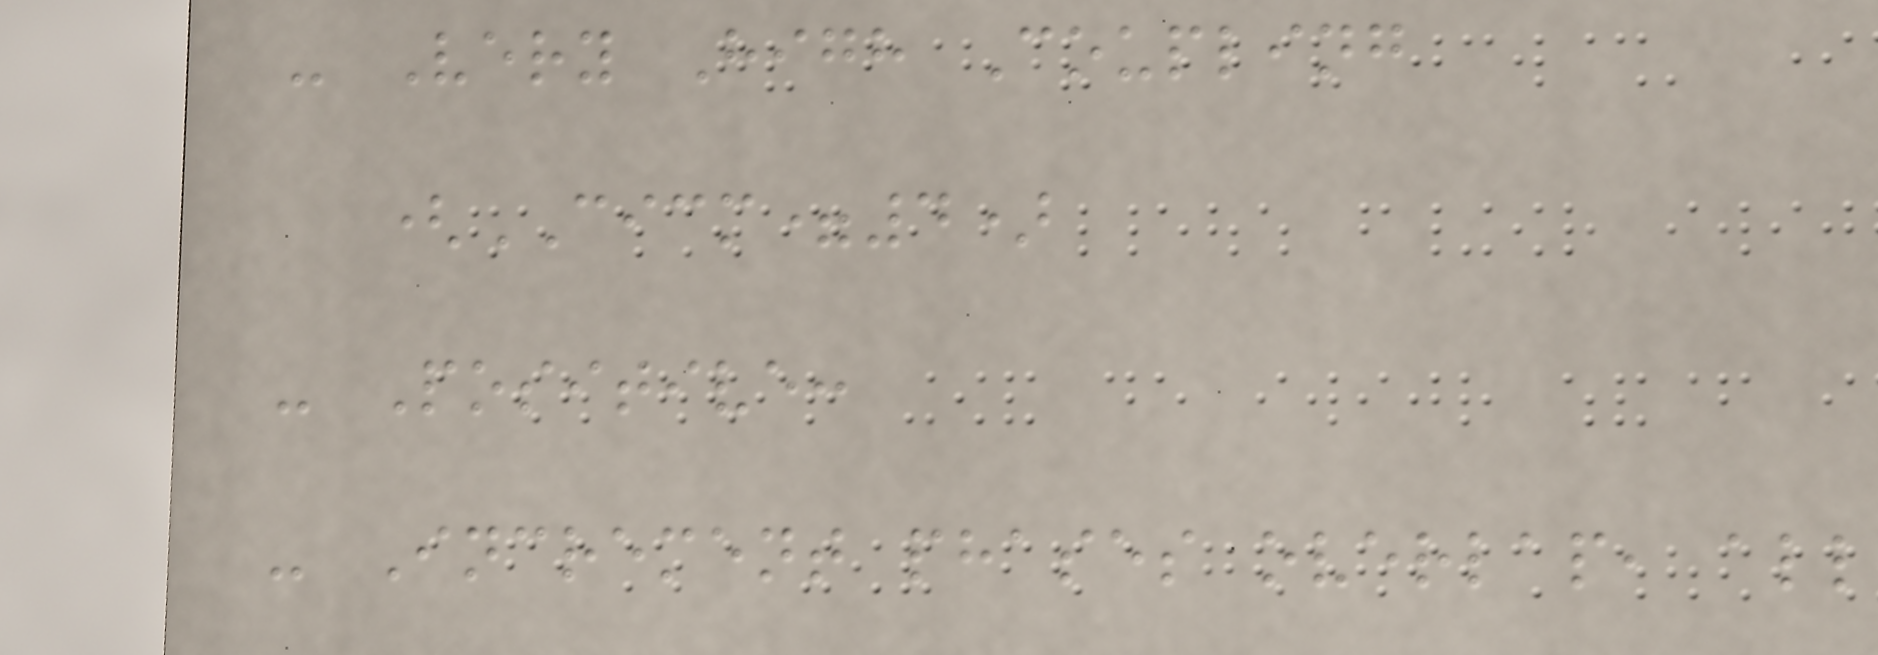- Very High Coupling
(CICM=4)
- Positive:
- Increment phases overlap, all
